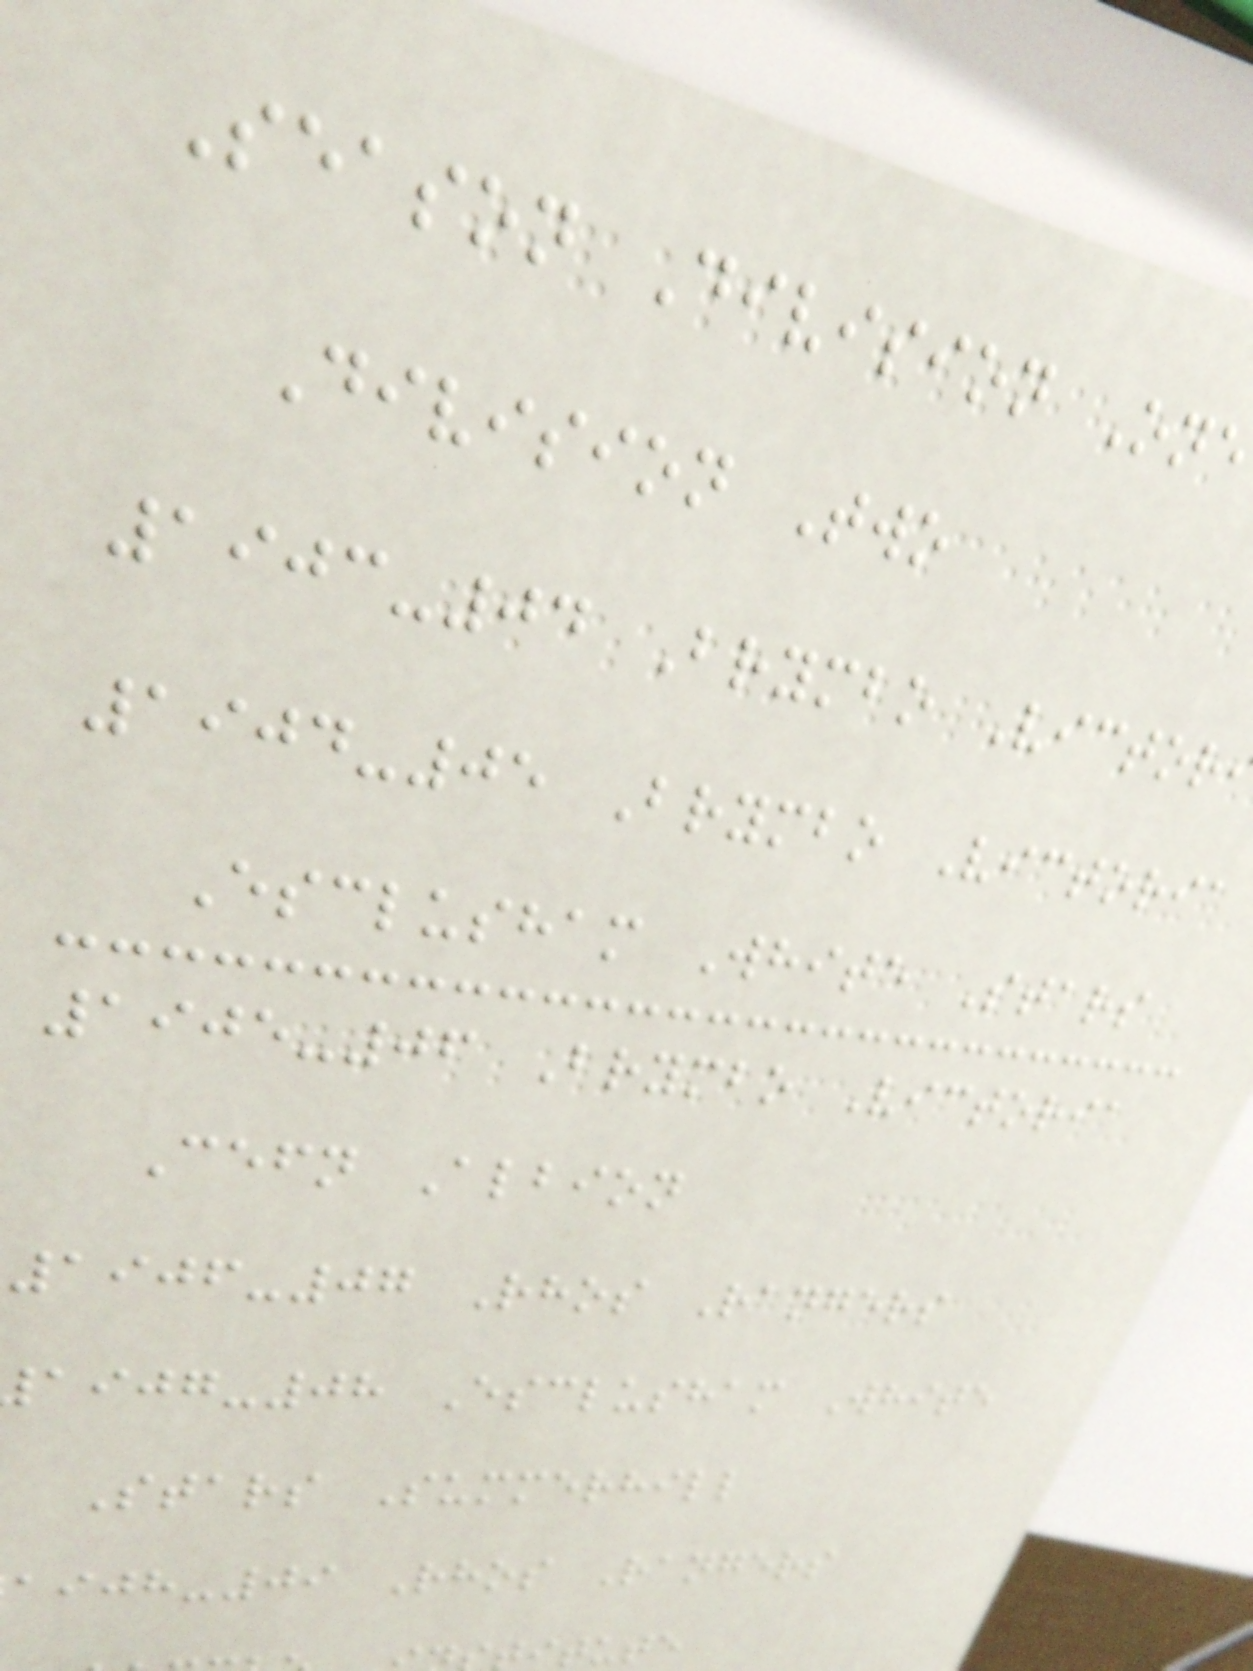Season Division One
Division Two
1903-04 Brymbo Victor
1904-05 Brymbo Victoria
Esclusham White Stars
1905-06 Brymbo Victoria
Cefn Albion
1906-07 Rhos Rangers
-08 Esclusham White
Stars Summerhill
-09 Rhos Rangers
itute
